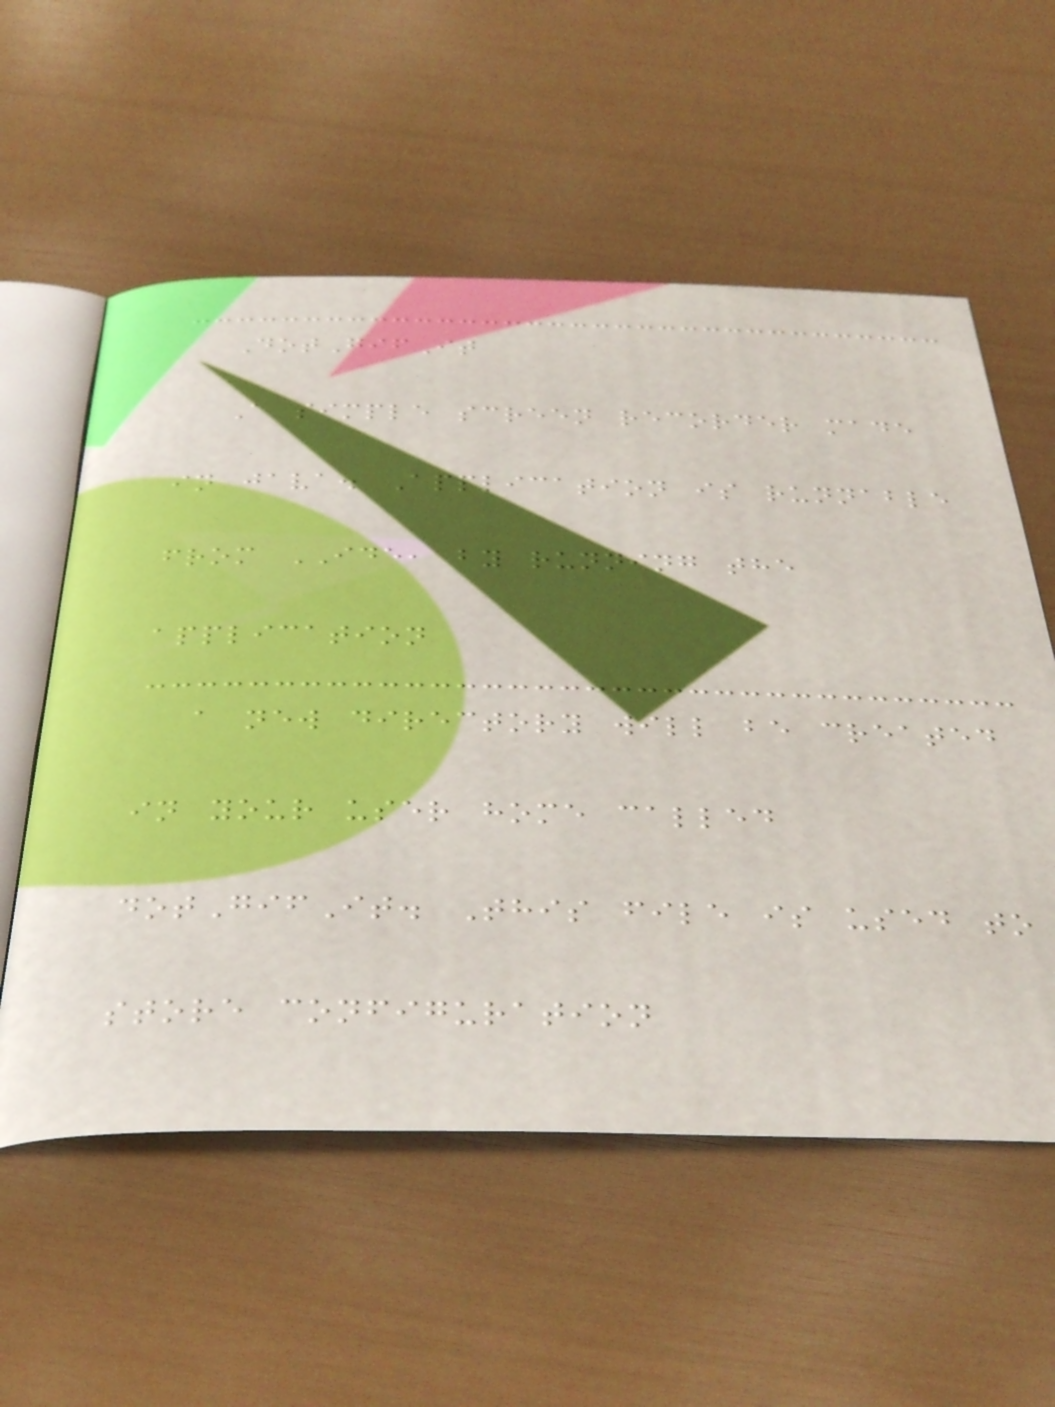DotGifIt
A simple screen recorder made
in java. Application is runnable
from IDE, by running the
application
a new directory will be created
in your user home called
dotGifIt. This file is used to
store configuration
